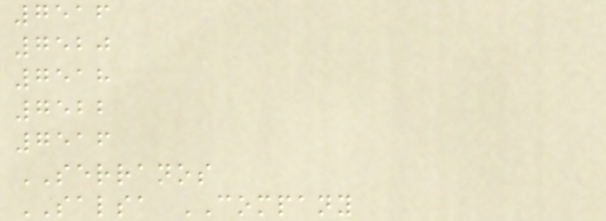7516
7520
7518
7522
7516
SERRANOS
SALSA COMPANY
